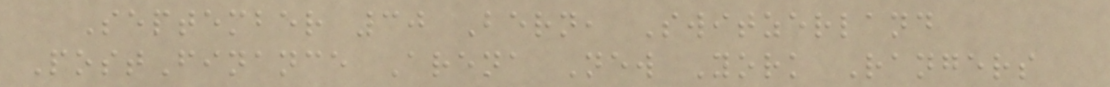September 30 Bern, Switzerland
PostFinance Arena New York Rangers
